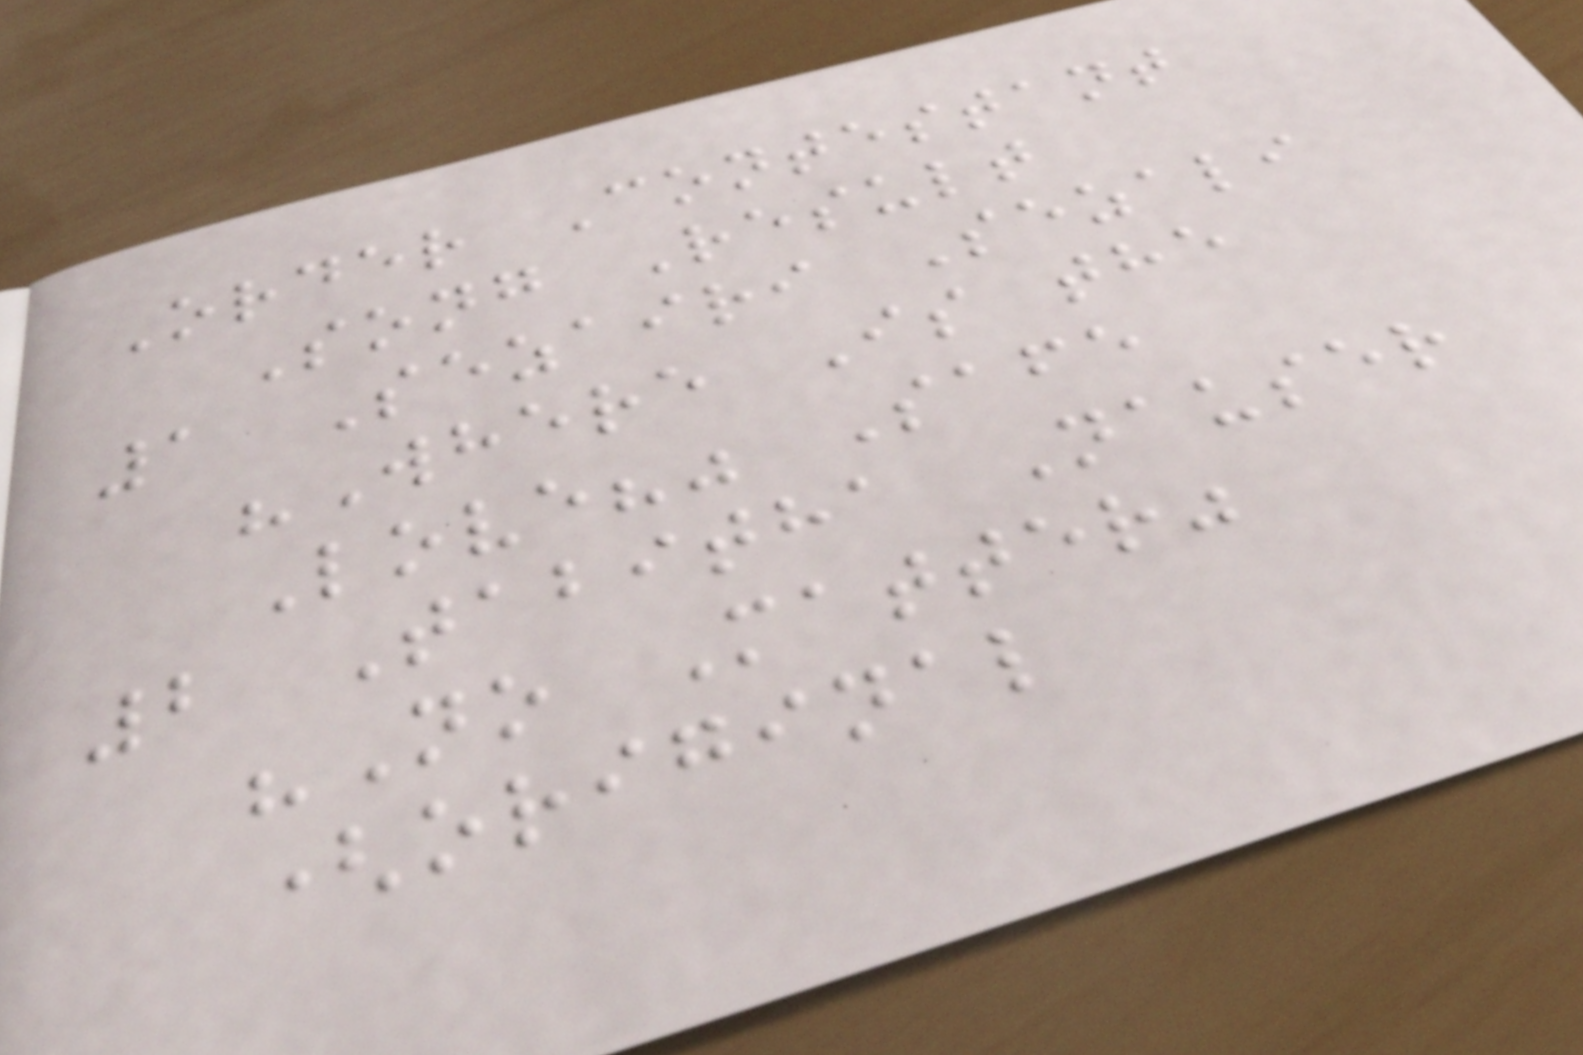Order Contestant
Song Result
1 Sezairi Sezali
"Where Is the
Love?" Safe
2 Tabitha Nauser
"No Matter"
(original
